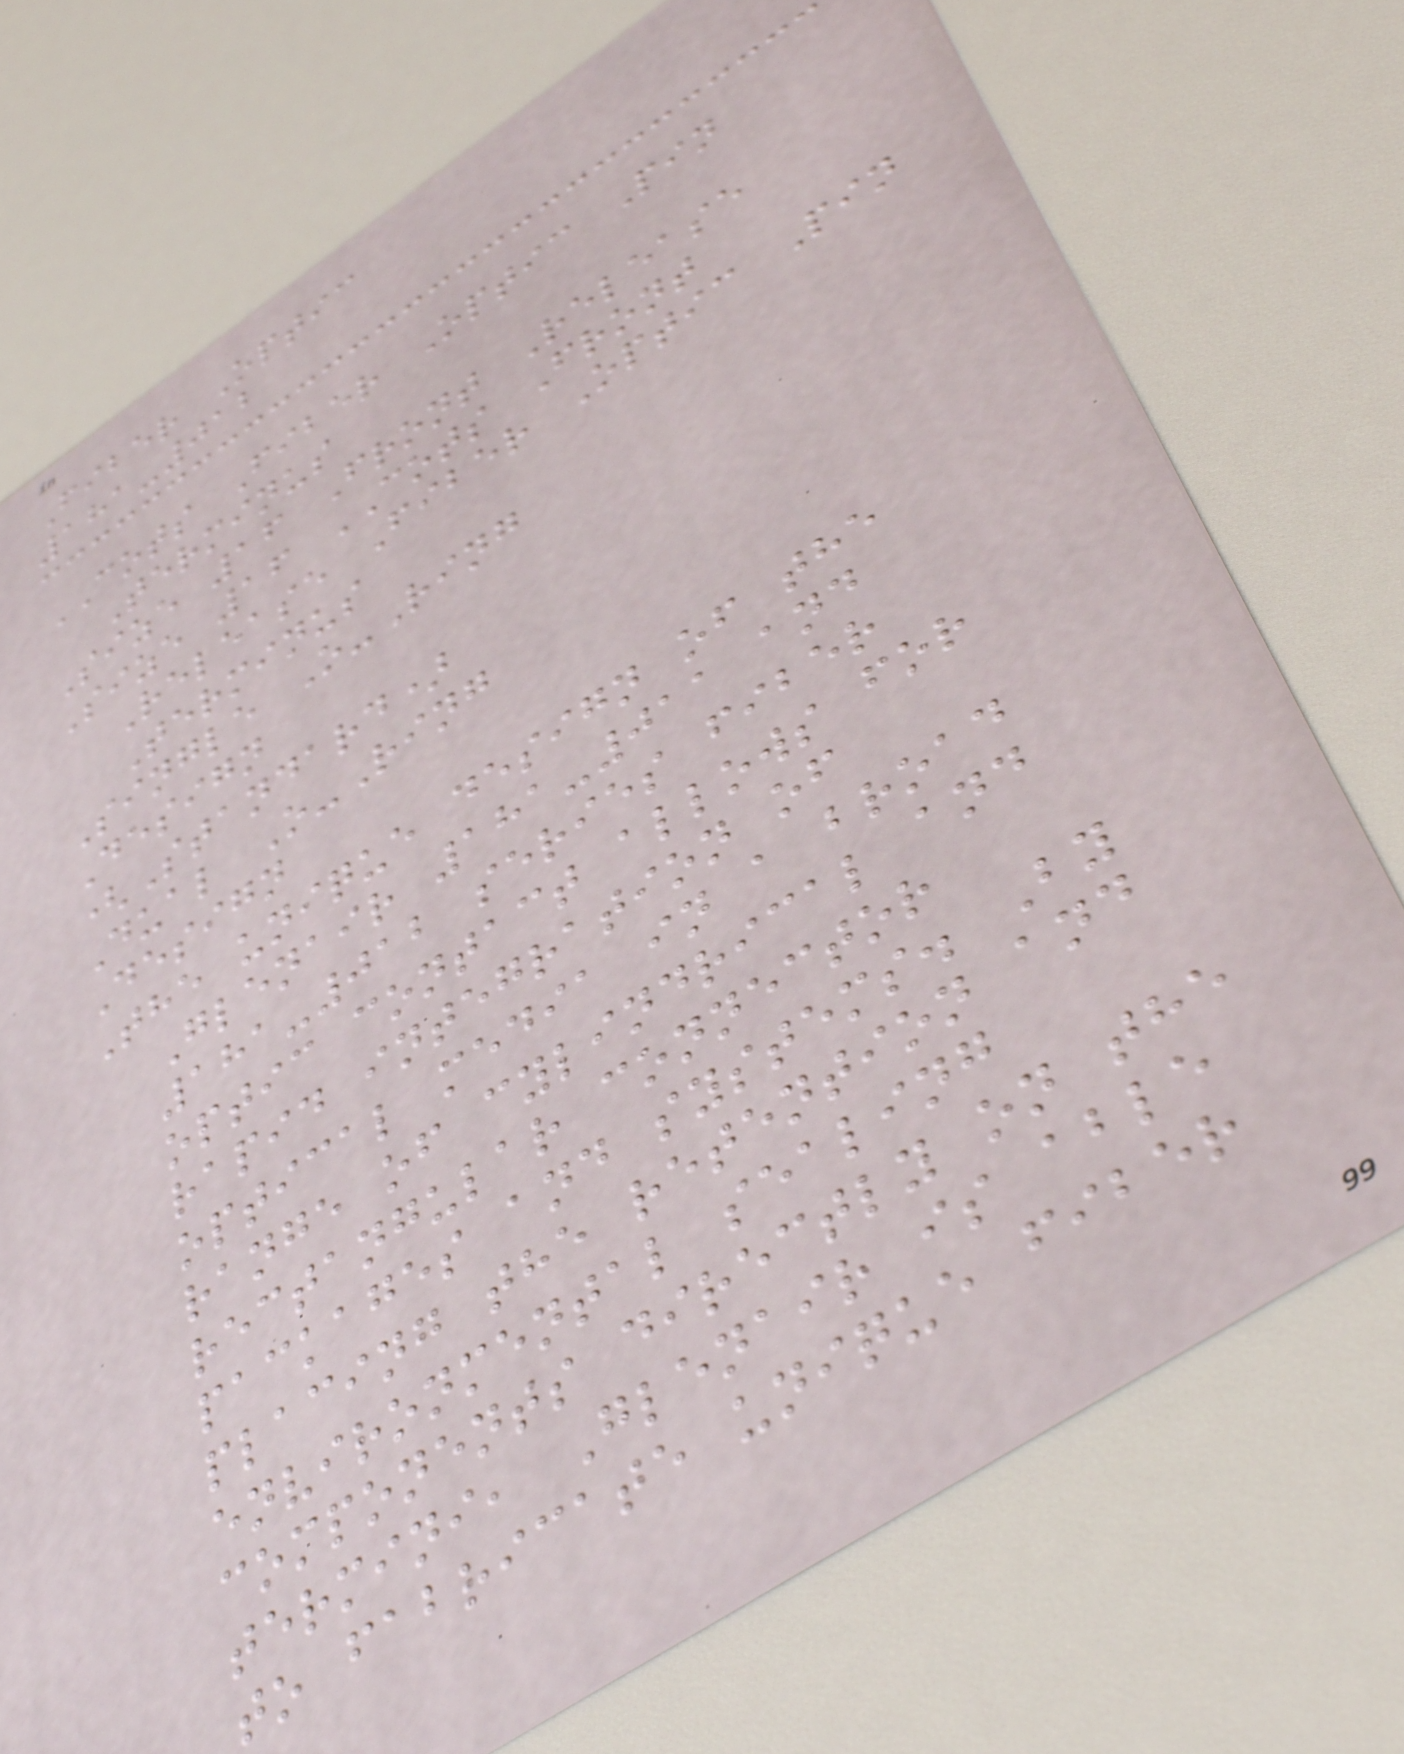Fiber Optic
181-012
COTS Fiber Optic Pin
Terminus
Size 16 Front Release
Size 16 COTS Front
Release Fiber Optic Pin
Terminus
Single O-Ring
Design
(Standard)
Dual O-Ring
Design
The unique design of the
Glenair 181-011 and
181-012 series fiber
optic contact allows for
rapid integration of
optical media in a broad
range of cylindrical and
rectangular connector
packages and systems. By
placing the retention and
environmental sealing
components directly on the
termini, Glenair is able
to fabricate unique fiber
